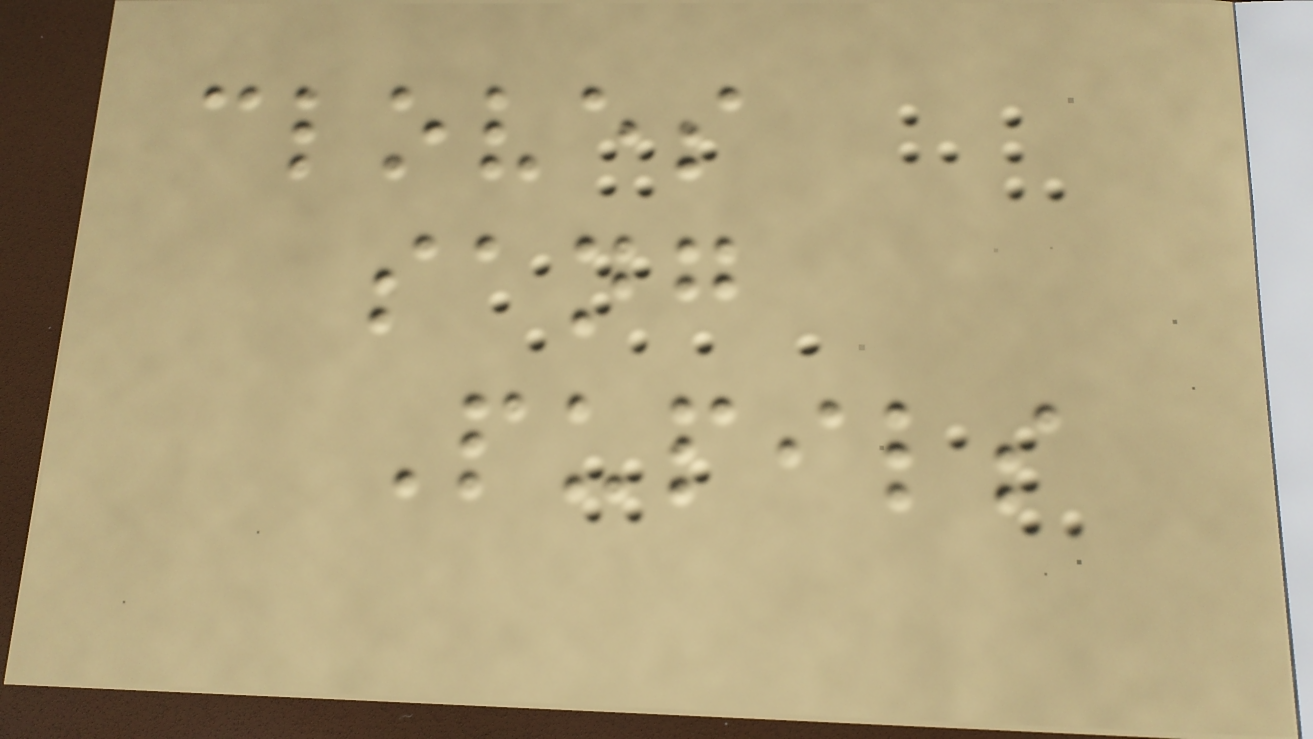cloves
sang
Pupils
